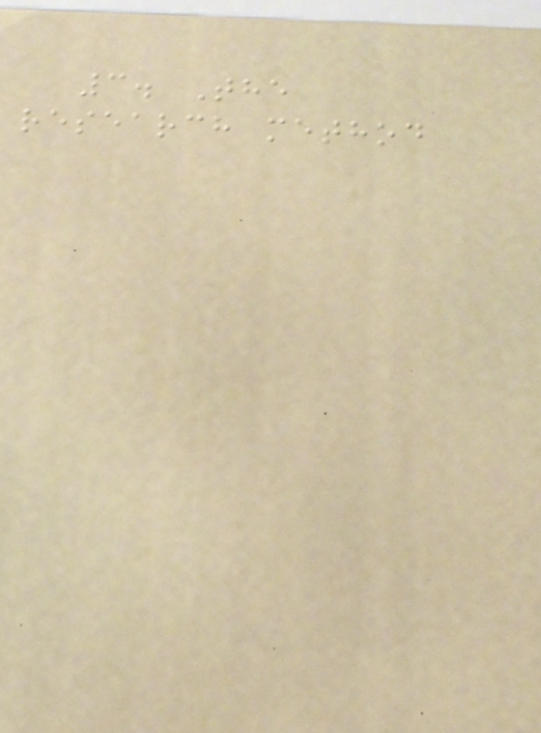3. The
research method
